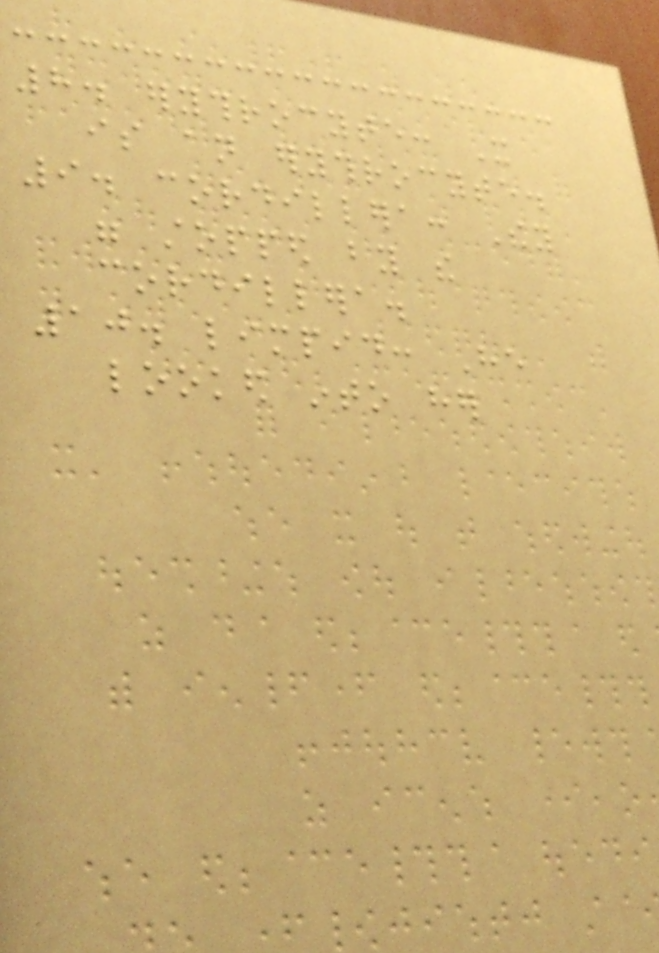8. erythrocyte: It
is an erythrocyte.
9. cordillera: They
were stopped by the
cordillera.
10. limpid: He
looked into her
